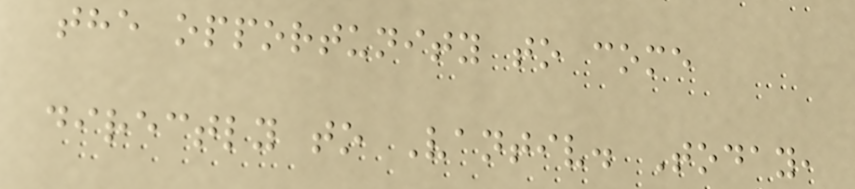the opportunity to come
directly to Vantiv. Today,
